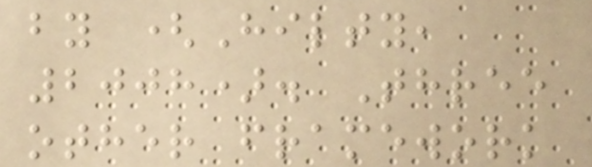by (Hilty,
2008). Three
other framework
